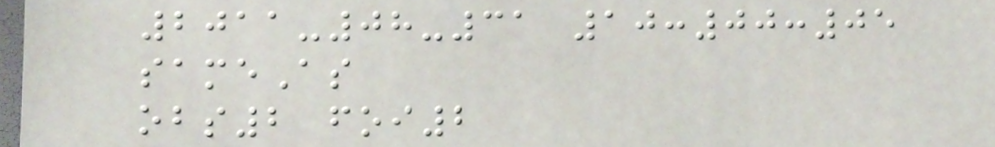2011-08-31 10:00:05
sameAs
obs2 foi2
